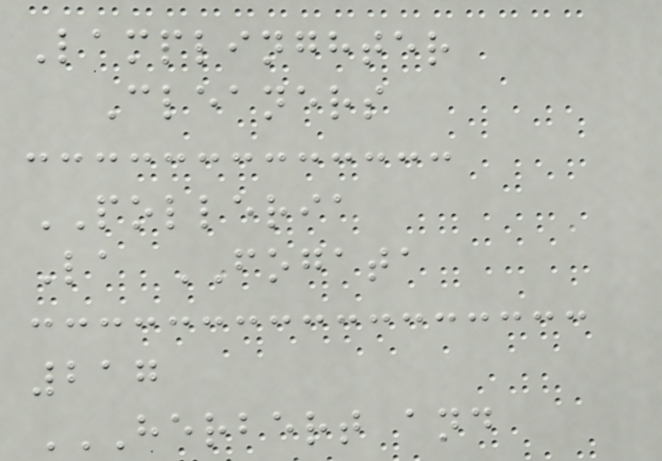Lamplinghter
Cleaners
POLLERIA
La FOGATA
217
HERBERT AND
